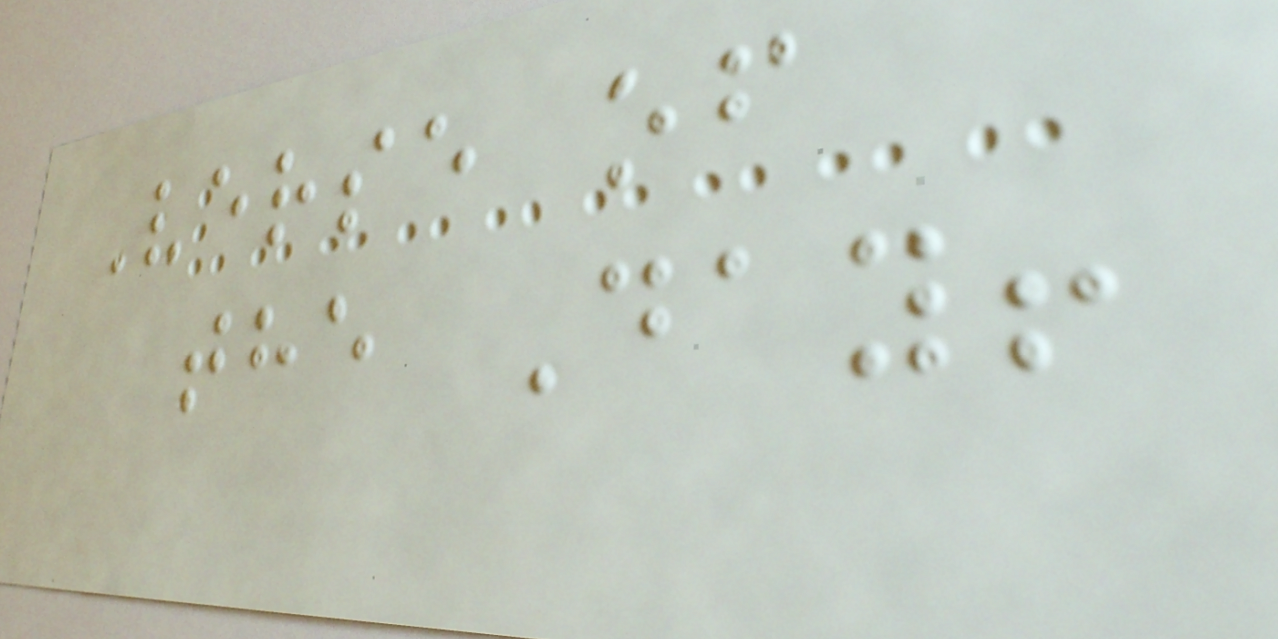Verse of
the Day!
